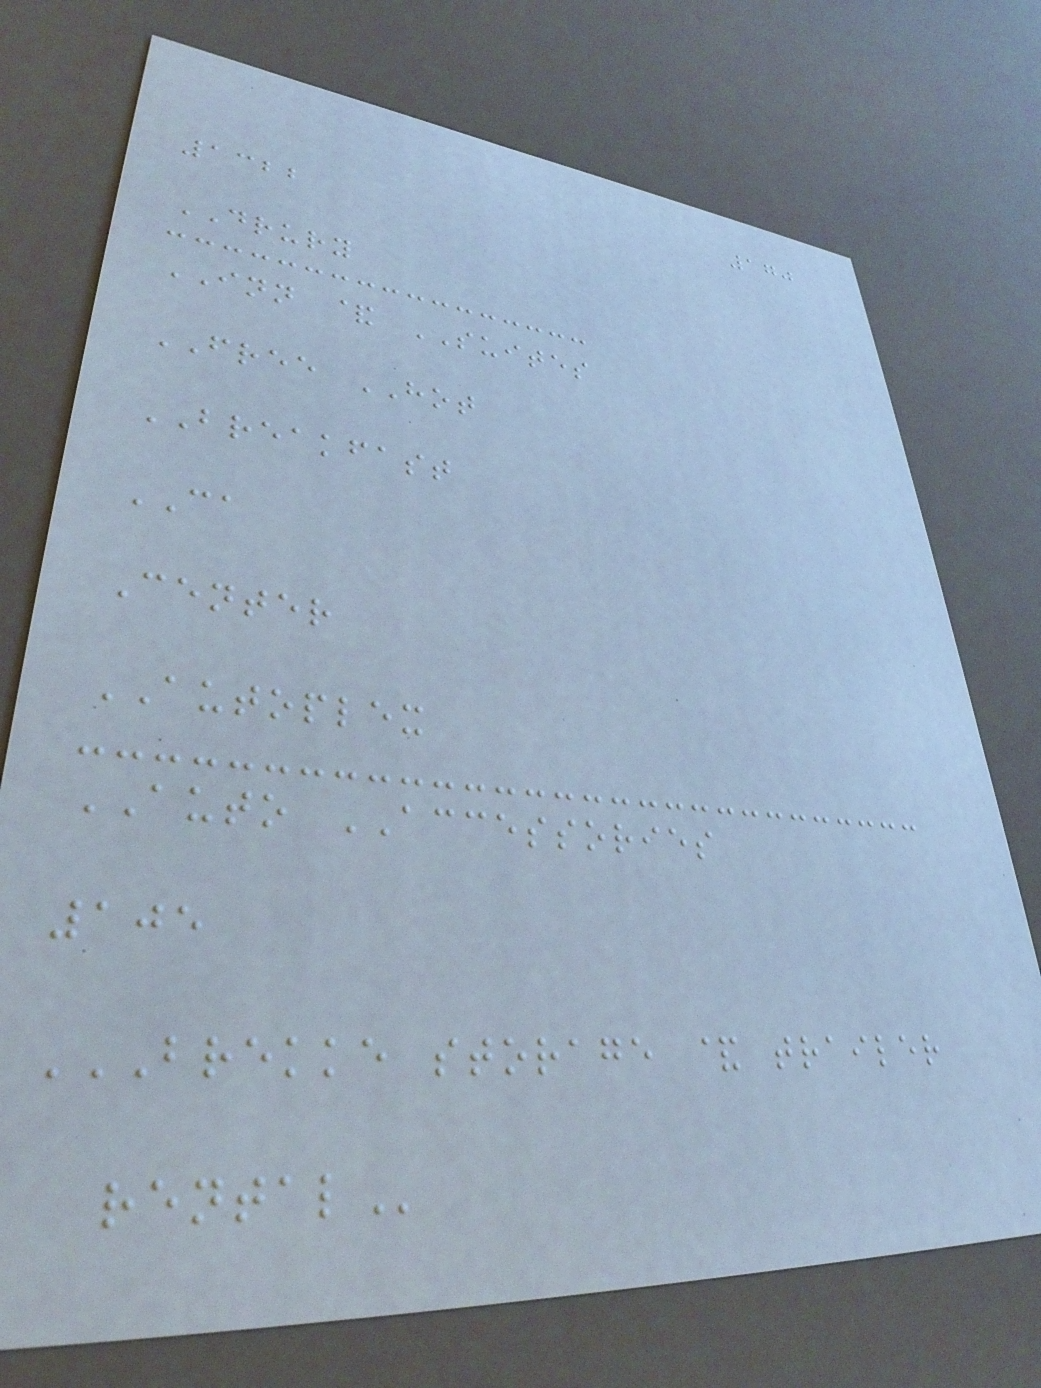170
1322
DRURY
INN & SUITES
FREE HOT
BREAKFAST
CA
Center
AUTOPLEX
AUTO ACCESSORIES
105
BREKKE STORAGE & TRAILER
RENTAL
